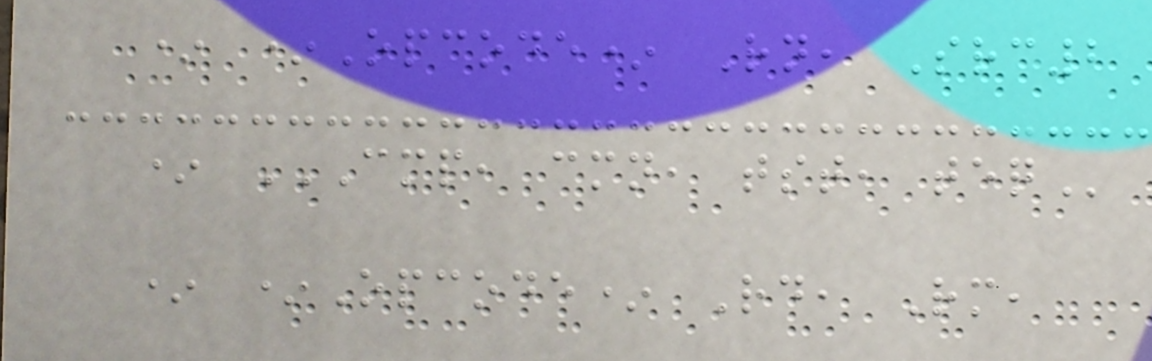* *Opcode* Rn, Src2
* CMP, CMN, TST, TEQ
* *Opcode* Rd, Rm,
